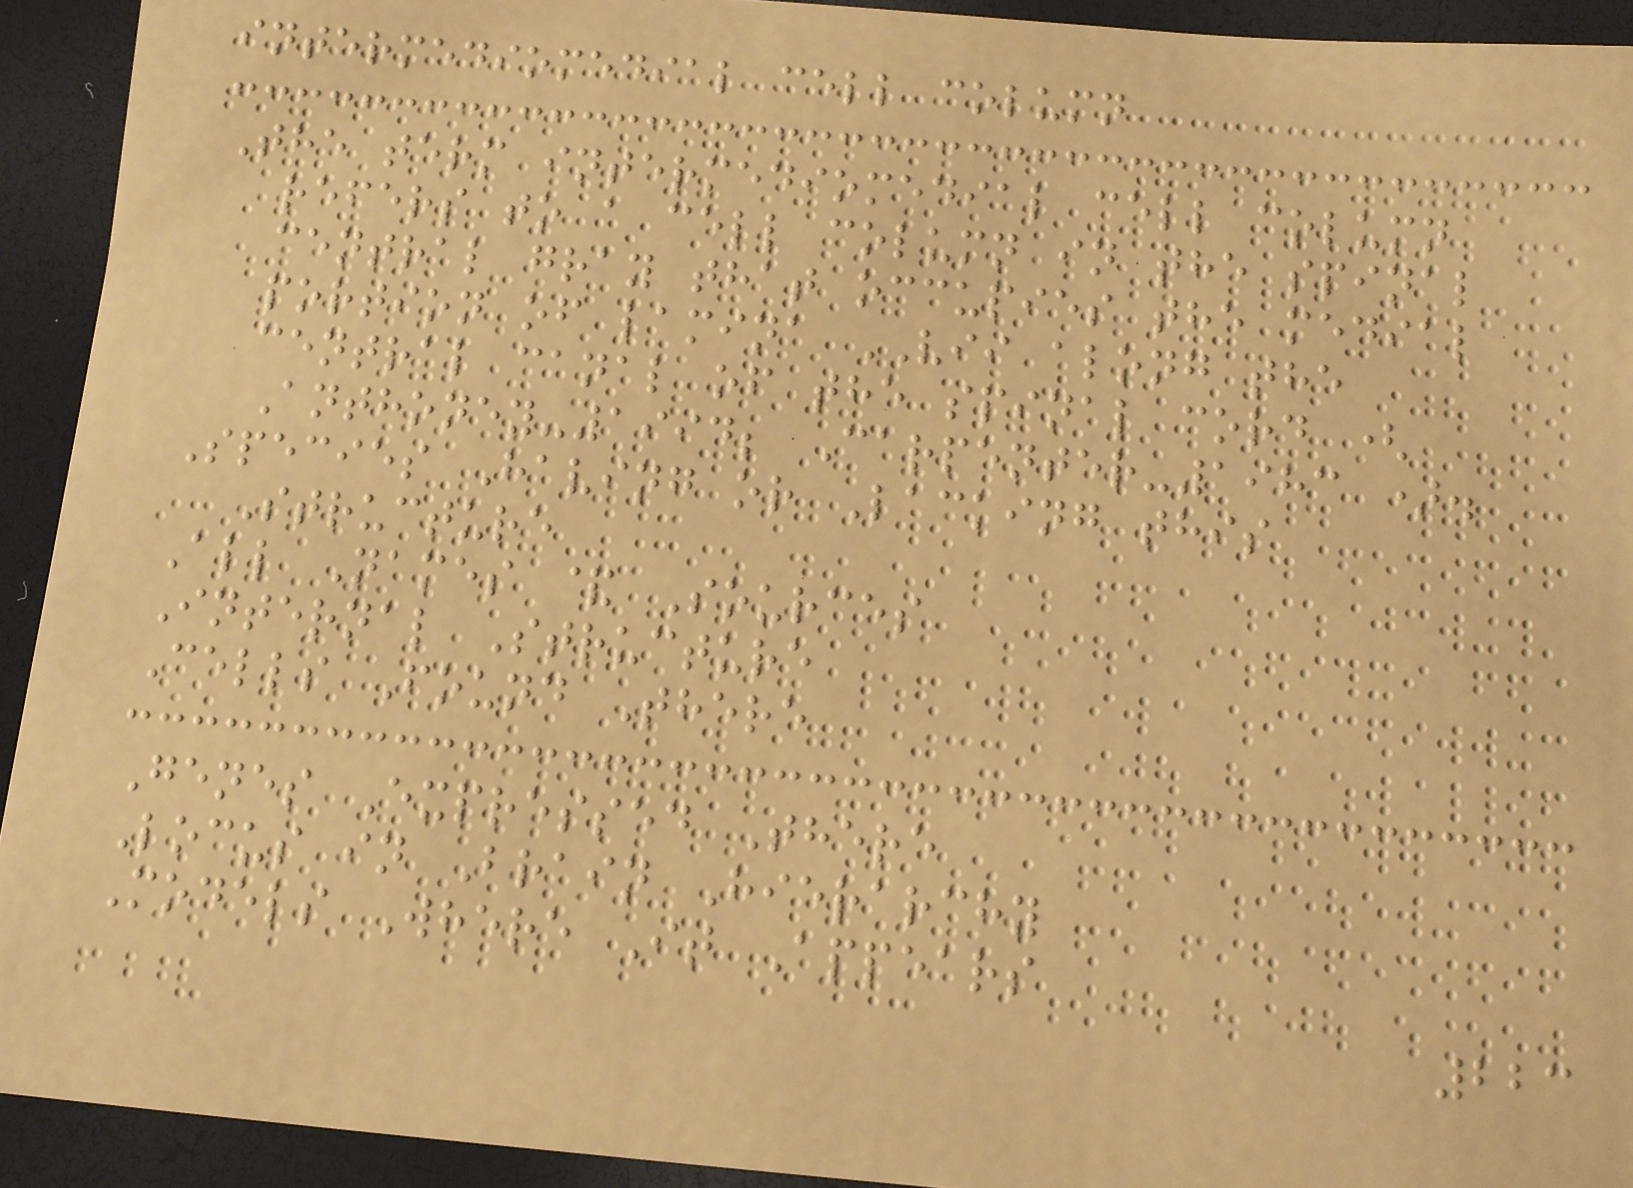intermediomedial cell column
The term intermediomedial cell column
refers to a cell column in the spinal
central gray that occupies the medial
portion of lamina VII along the
central canal of the spinal cord (
Anthoney-1994; Carpenter-1983 ).
Species Having or Lacking this
Structure
All Names & Sources
Internal Structure
Cells Found There
Genes Expressed There
Locus in Brain Hierarchy
Models Where It Appears
223
